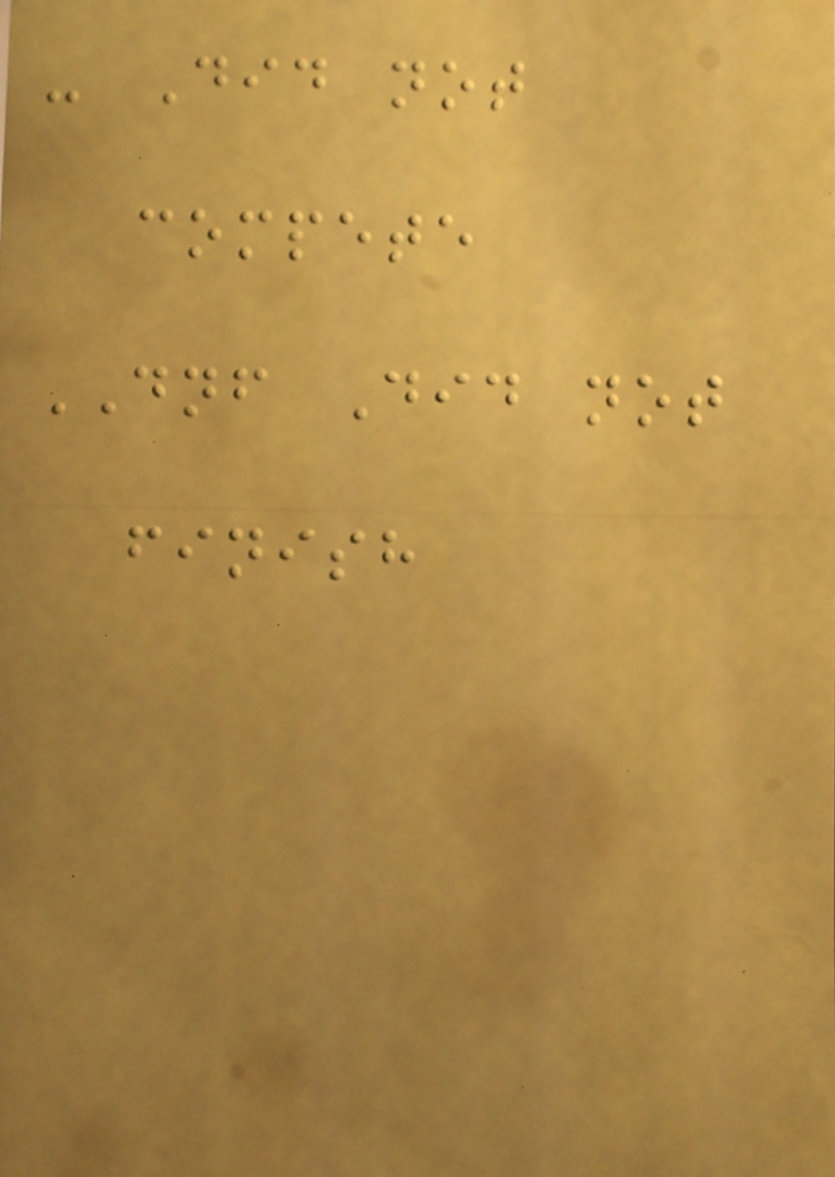- Did not
compete
DNF Did not
finish
